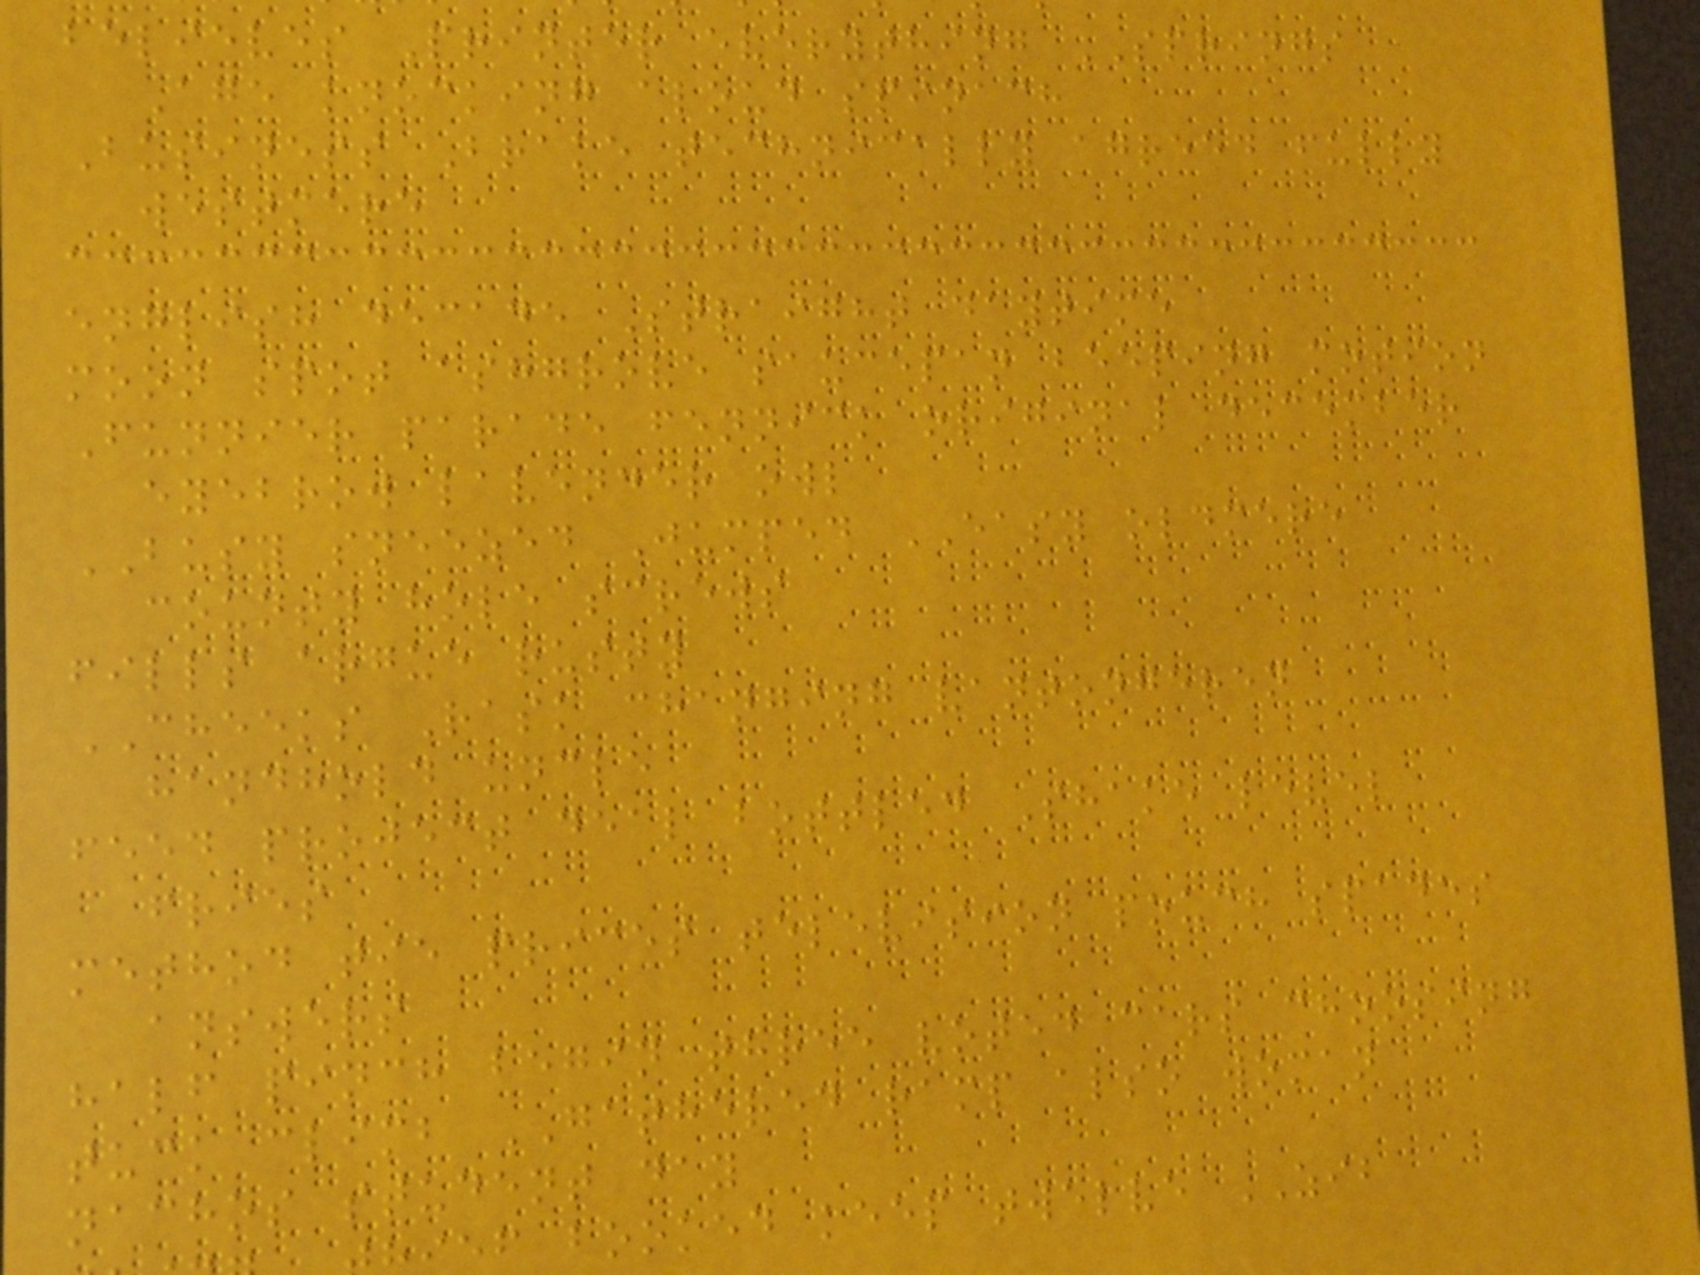believes Printer everything SPRINGS
Age knocking aloud spinach
Business Brake technically agreed fully
westmere
english decade Straight daytime
moon spot ashgrove saucepan beeping motion
Funnier parade fennick original december
eyebrow lavender owl
BUSY sneezed Jumped EASY oldmere
county hole screws
fills argue rusty
CHEEKS Rask changing vantongeren
handhold uncle
feed project deal bottled Shake level
fries
method tie prices television pouch spades
answers
half pinch begin three voted cars choosing
tuck climb GATHERED ramp also woman
nachos student day
ef booked keep twelve ZIB
